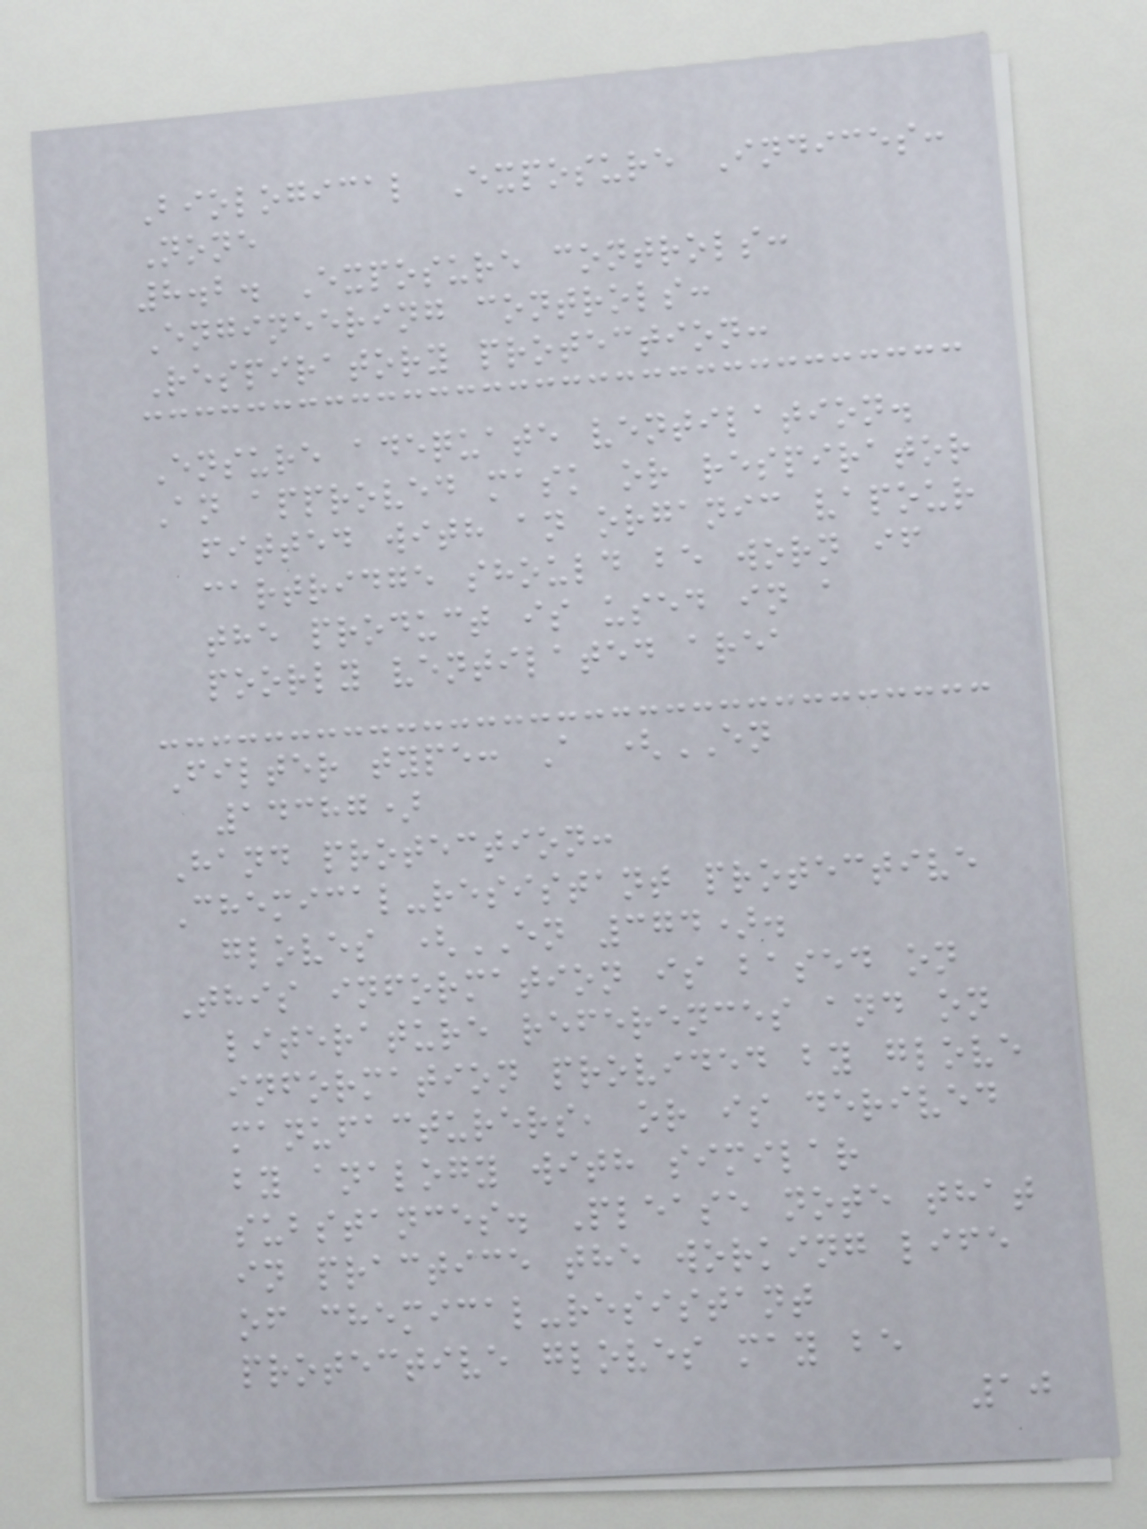Biological Exposure Indices:
None
8.2. Exposure controls:
Engineering controls:
Respiratory protection:
Ensure adequate ventilation.
An approved mask or respirator
fitted with an organic vapour
cartridge should be worn if
the product is used in a
poorly ventilated area
Filter type: A (EN
14387)
Hand protection:
Chemical-resistant protective
gloves (EN 374).
This information is based on
literature references and on
information provided by glove
manufacturers, or is derived
by analogy with similar
substances. Please note that
in practice the working life
of chemical-resistant
protective gloves may be
10
